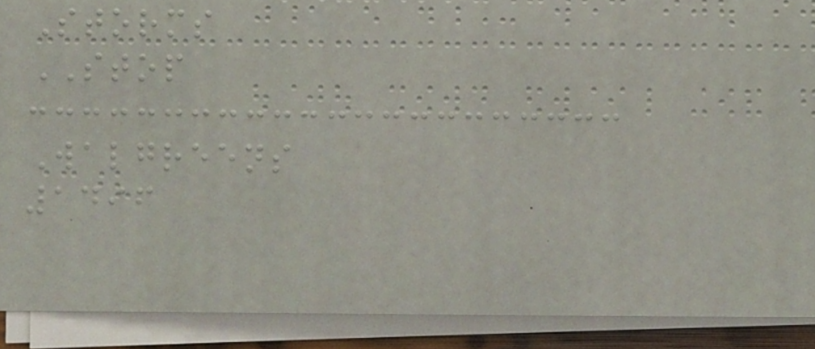Storms
STOP
Walgreens
1496
